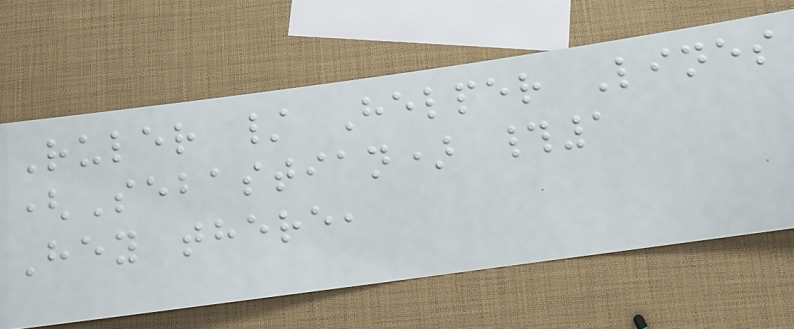Ruler / Helper Lines
(Sebastian) #1
Hey there,
